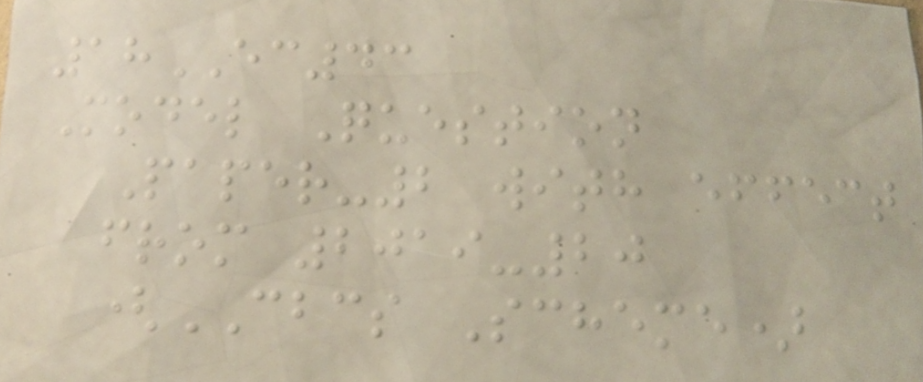18EC43
Model Question
Paper-2 with effect
from 2019-20
(CBCS Scheme)
